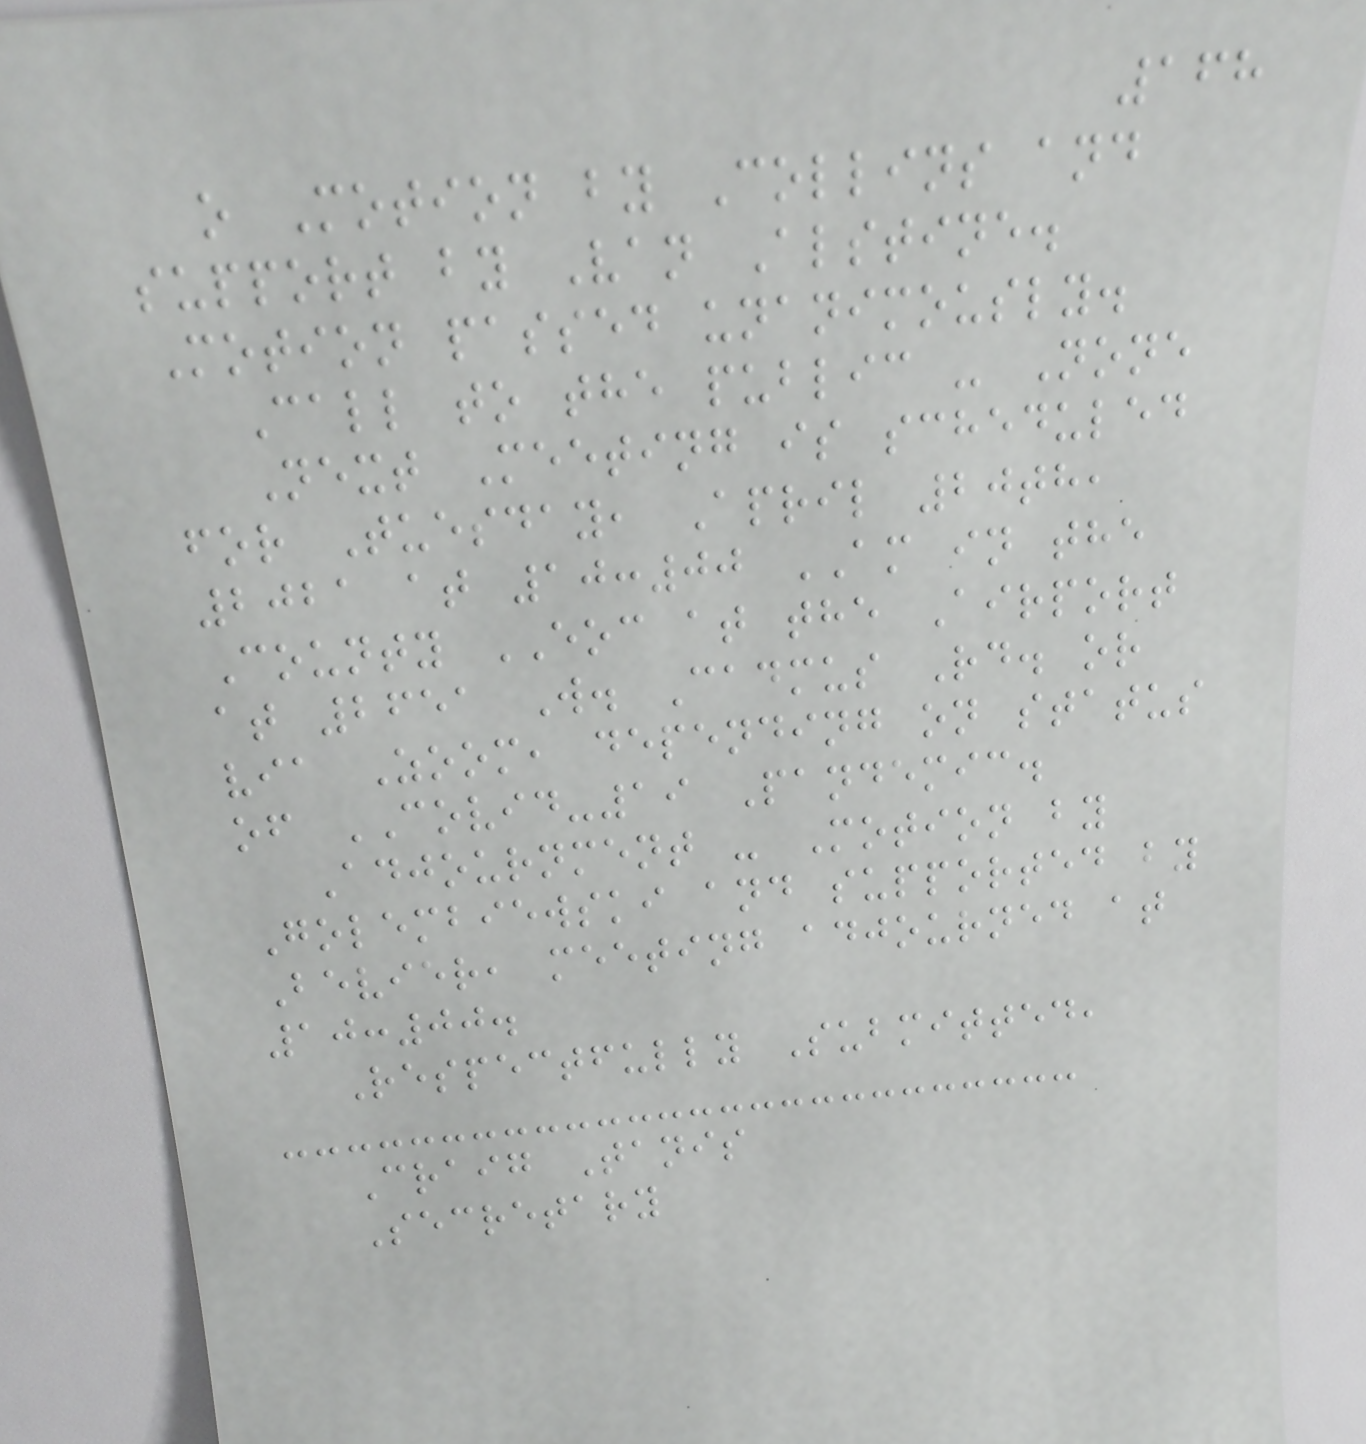168
o Motion by Collins and
support by Van Alstine.
Motion passed unanimously.
Call to the public - None
Next Meeting is scheduled
for Tuesday, April 20th,
2021 at 10:00 AM in the
County EOC at the Airport
at 2651 W. Cadmus Rd. or
via Zoom, depending on status
of COVID-19 Pandemic.
Adjournment - Motion by
Golembiewski and supported by
Bevier, meeting adjourned at
10:00.
Respectfully Submitted,
Craig Tanis
Secretary
